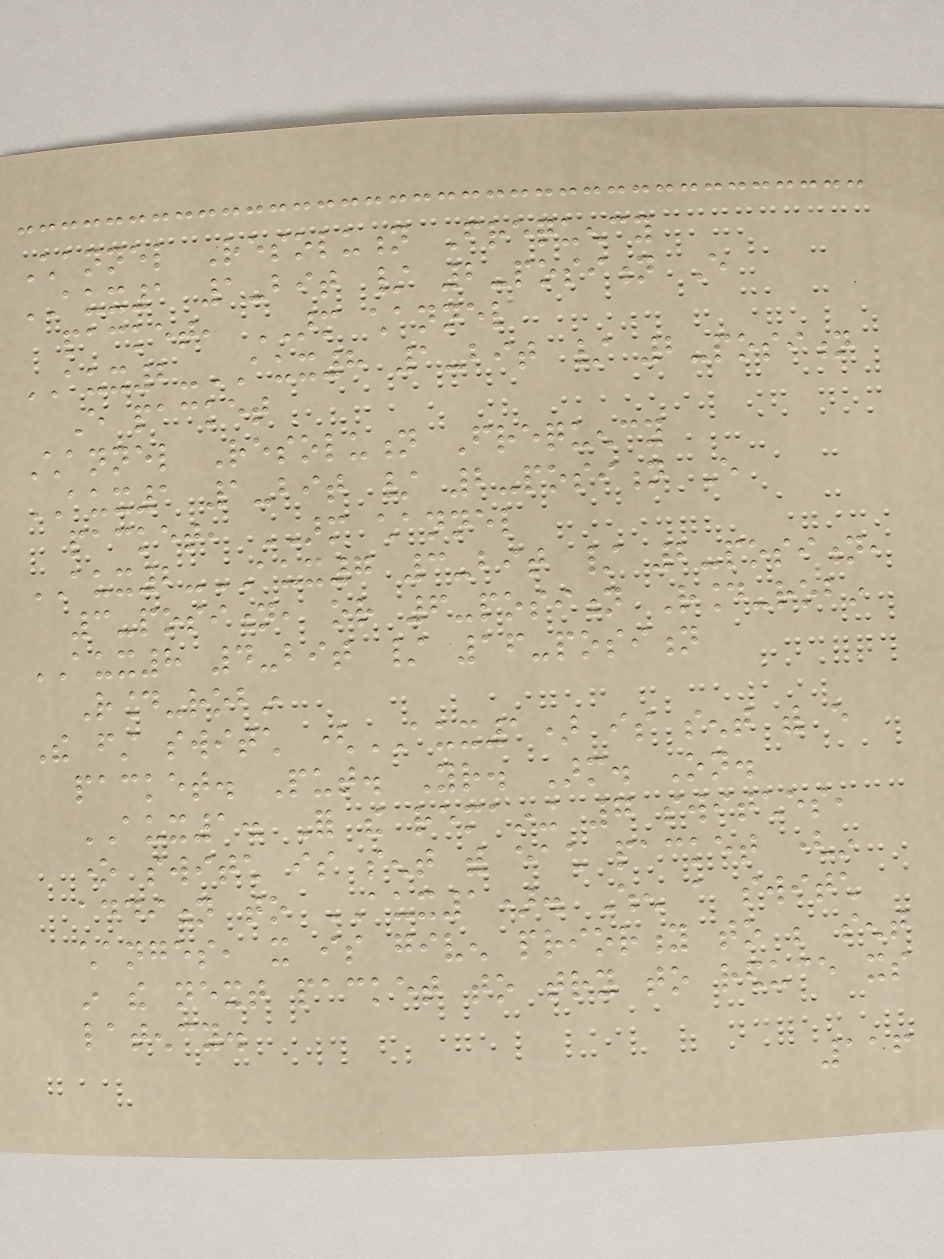Channel Resolution Frequency
AUX1 1-bit / 2-position Every
packet, ARM channel
AUX2-AUX8 1-bit / 2-position
Every packet
Channel Resolution Frequency
AUX1 1-bit / 2-position Every
packet, ARM channel
AUX2-AUX7 3-bit / 2-position,
3-position, or 6-position Round-robin
AUX8 4-bit / 16-position
Round-robin
The first switch (AUX1) is sent with every
packet. Put. Your. Arm. On.
AUX1. For the remaining 7 switches,
one switch is sent with each packet (in
addition to AUX1). When a switch
changes, it is given priority to be sent
in the next packet to try to reduce its
latency.
116
